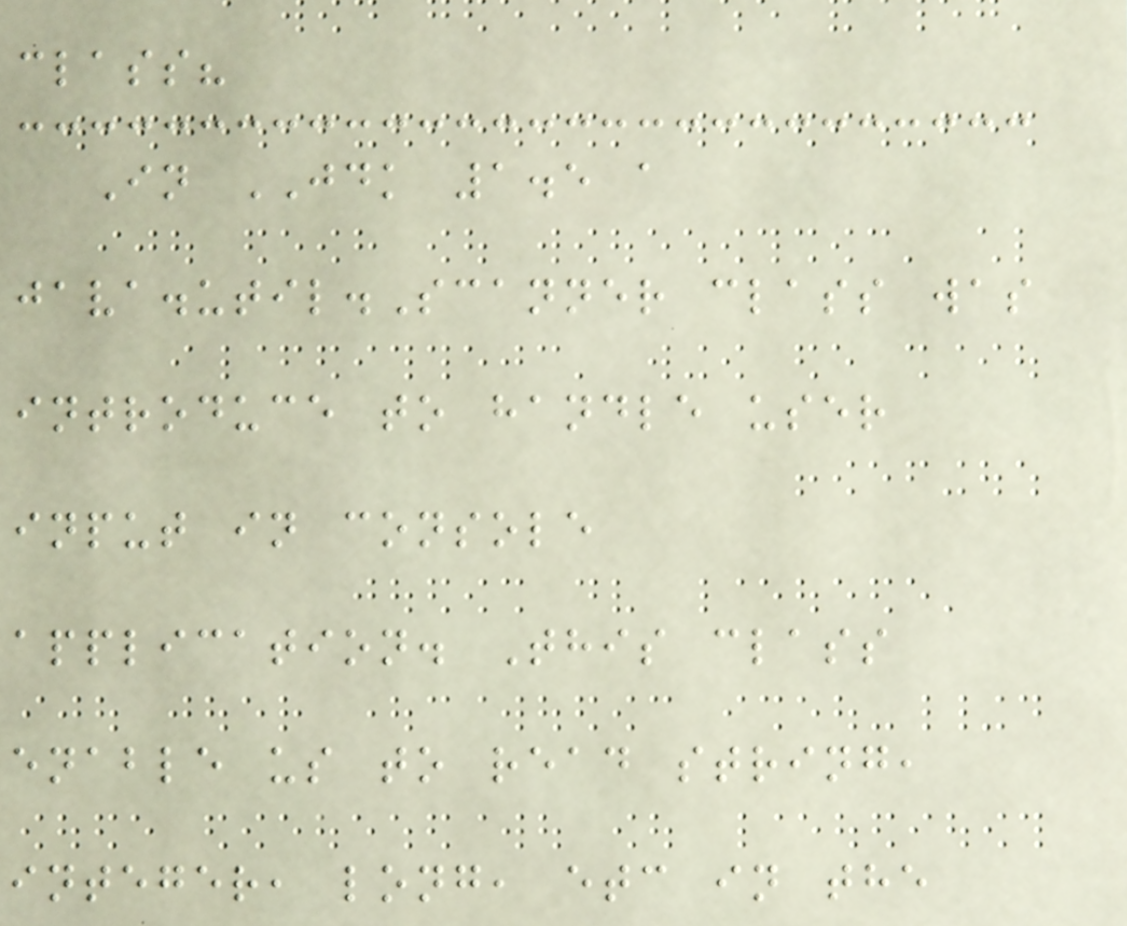class?
In JDK 1.5 a
java.util.Scanner class was
introduce to handle user
input in console
application. This class
enable us to read string,
integer, long, etc in the
